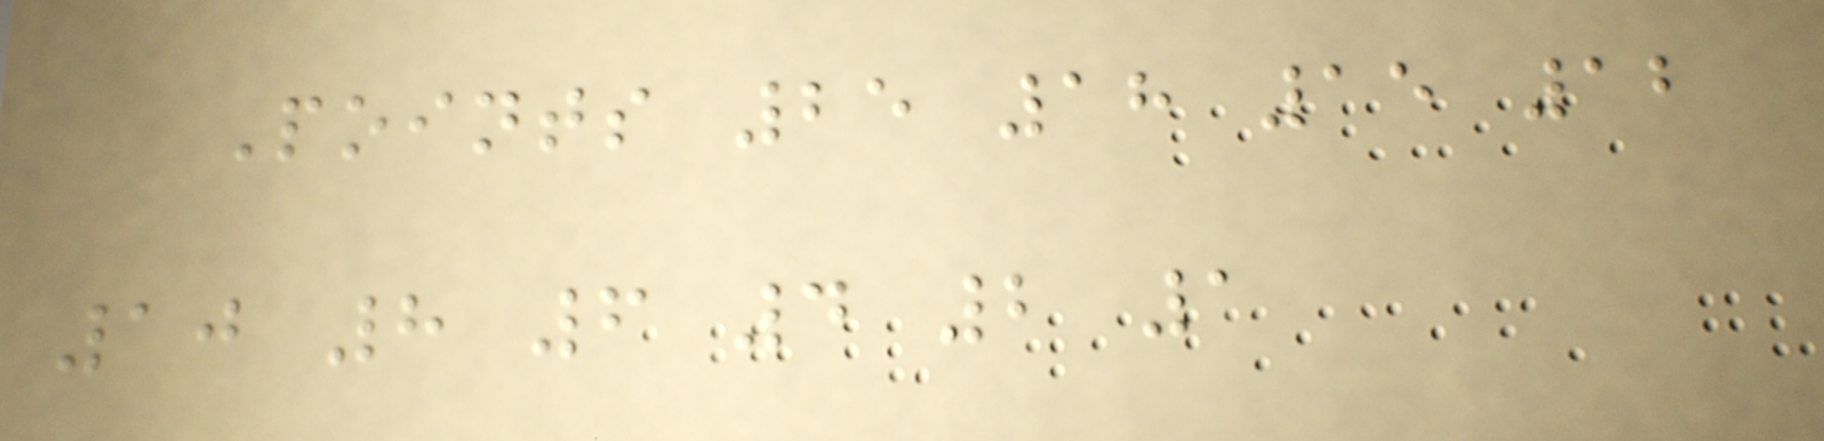Points 25 18 15 12
10 8 6 4 2 1
